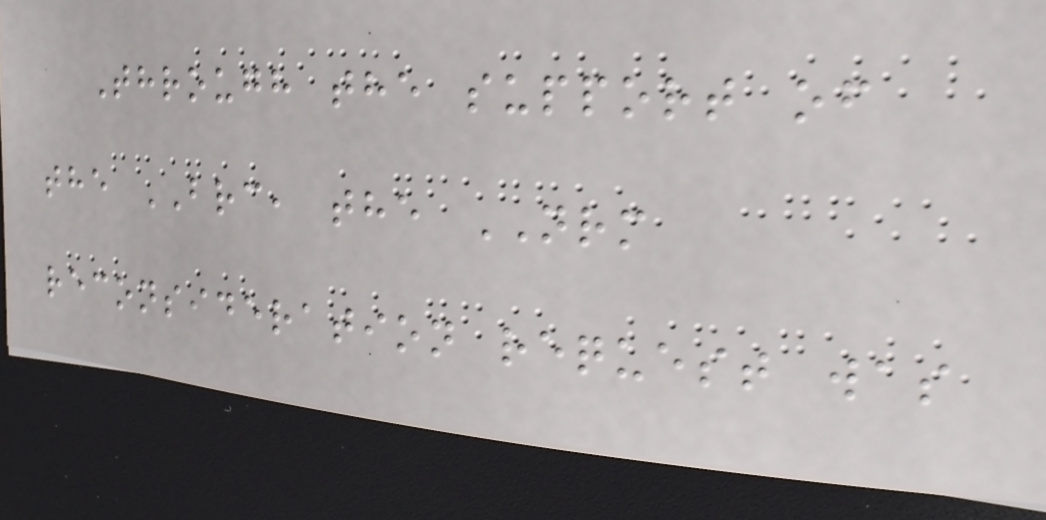Through the support of
the BRC, the NRM
reconsideration request was
